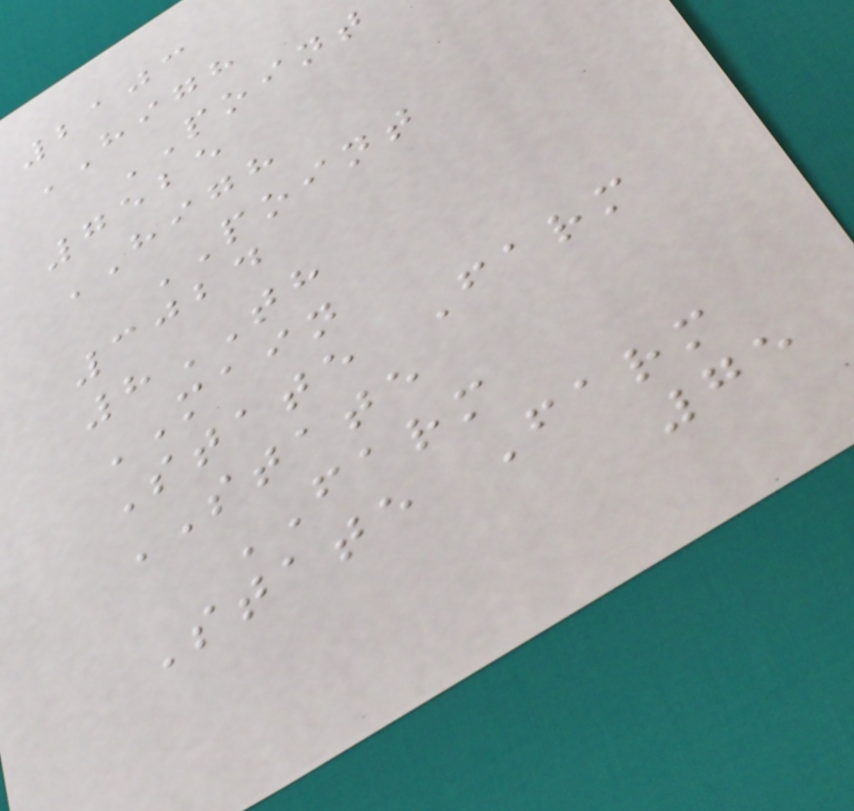2103
HIGH
POINT
7525
HIGH
POINT
3024
8TH
MAIN
State Farm
STATE
FARM
State Farm
75
